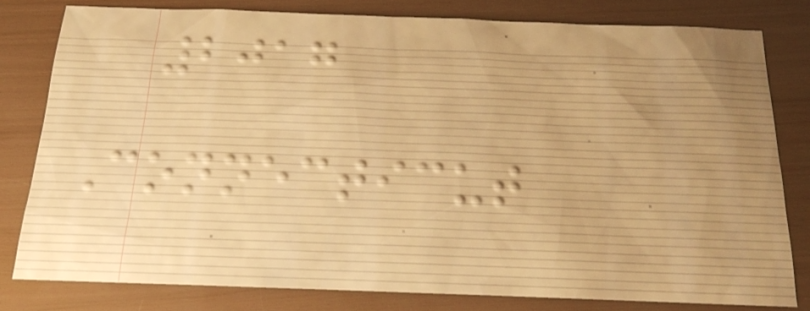2017
Connecticut
